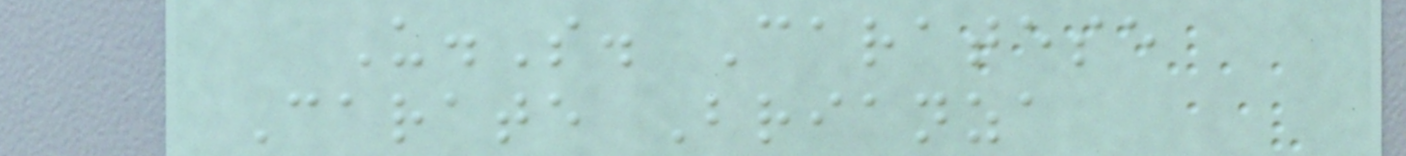U.S. Caratese
Carate Brianza
